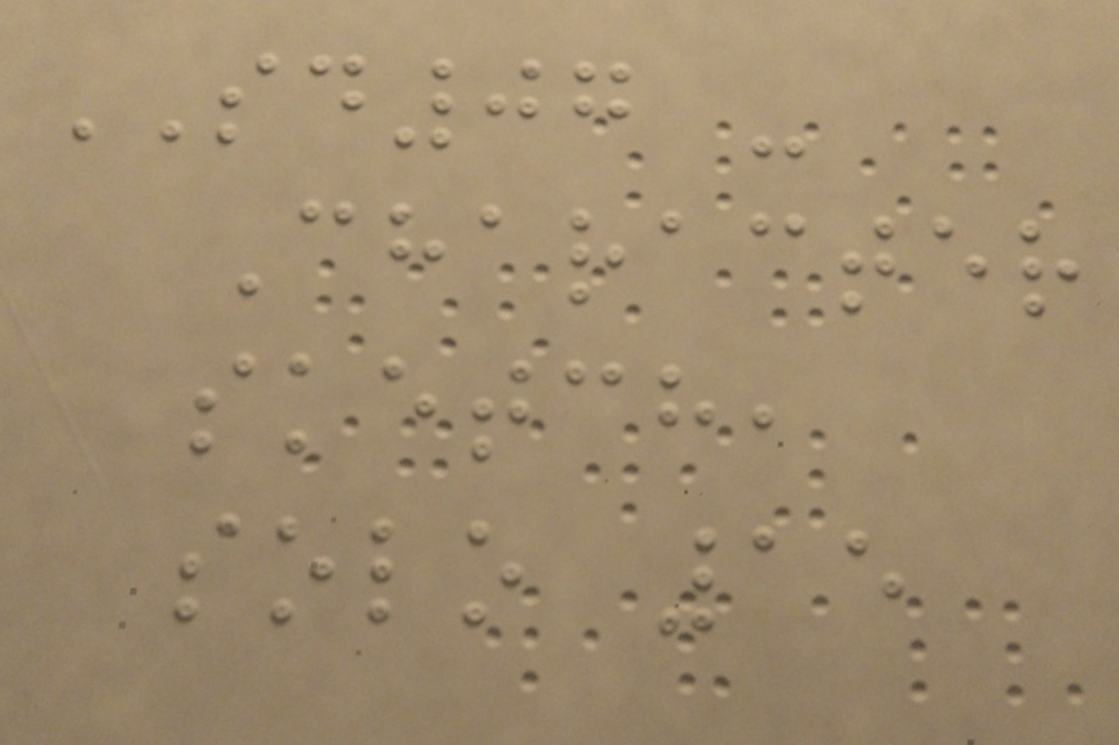SD07 -
Character
sketch,
solo 15
